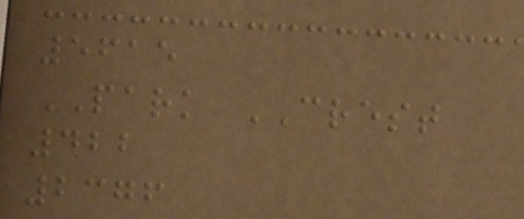5615
PARK CREST
422
2376
